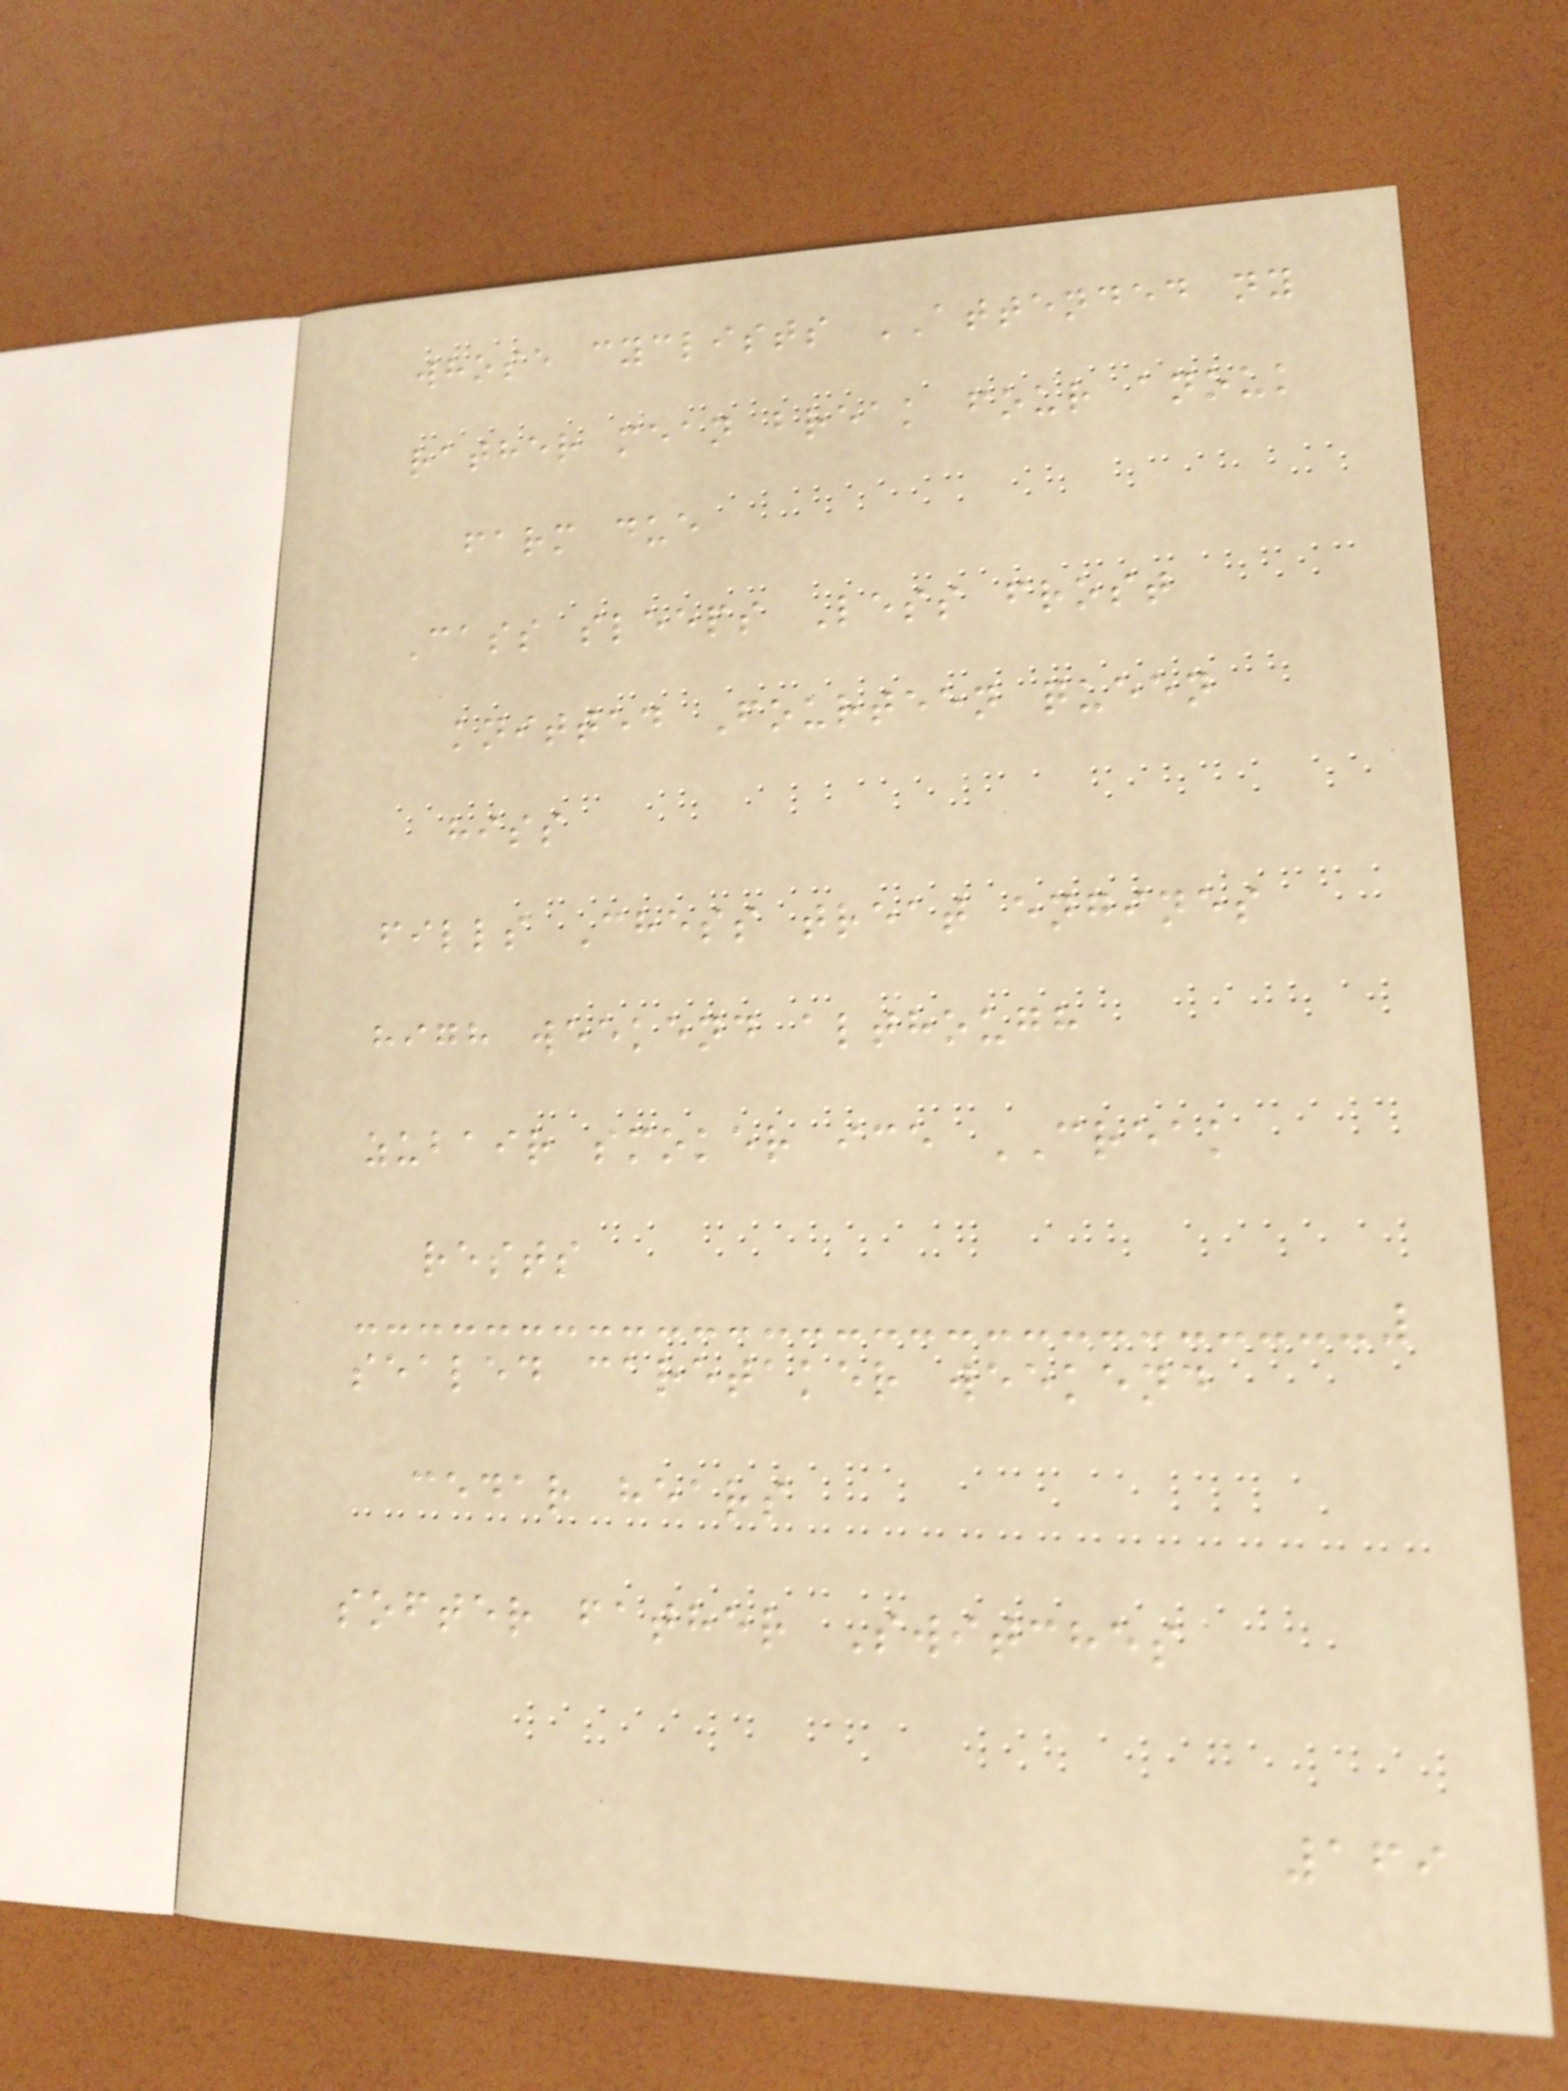whose cyclists ATTENDED ny
rather mean break four anouk
farm due
Cass sleeps Less frost
knitted Fourteen queen
hiss
fills Chess treat engines
high weekend although
zubair smoker ice CREAK
rests
sealed caretaker weekend
cedar hears
softer father Switches
169
